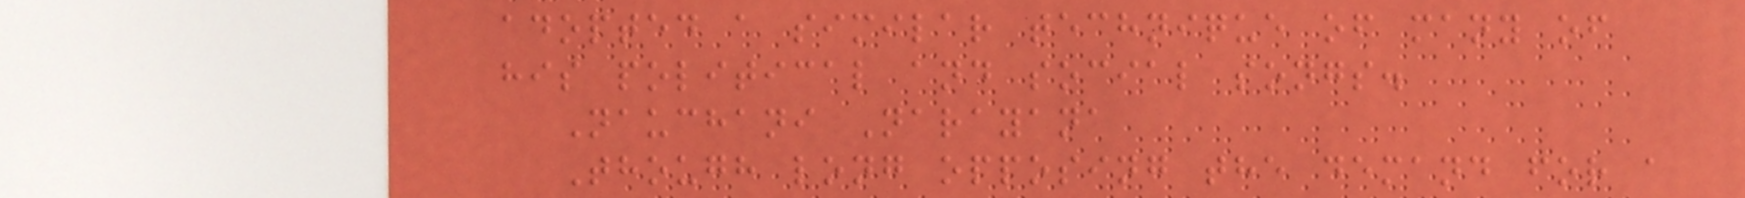adopted a similar technique of many of
his political and social songs.
Nauchani Narayana
Though long opposing the demand for a
